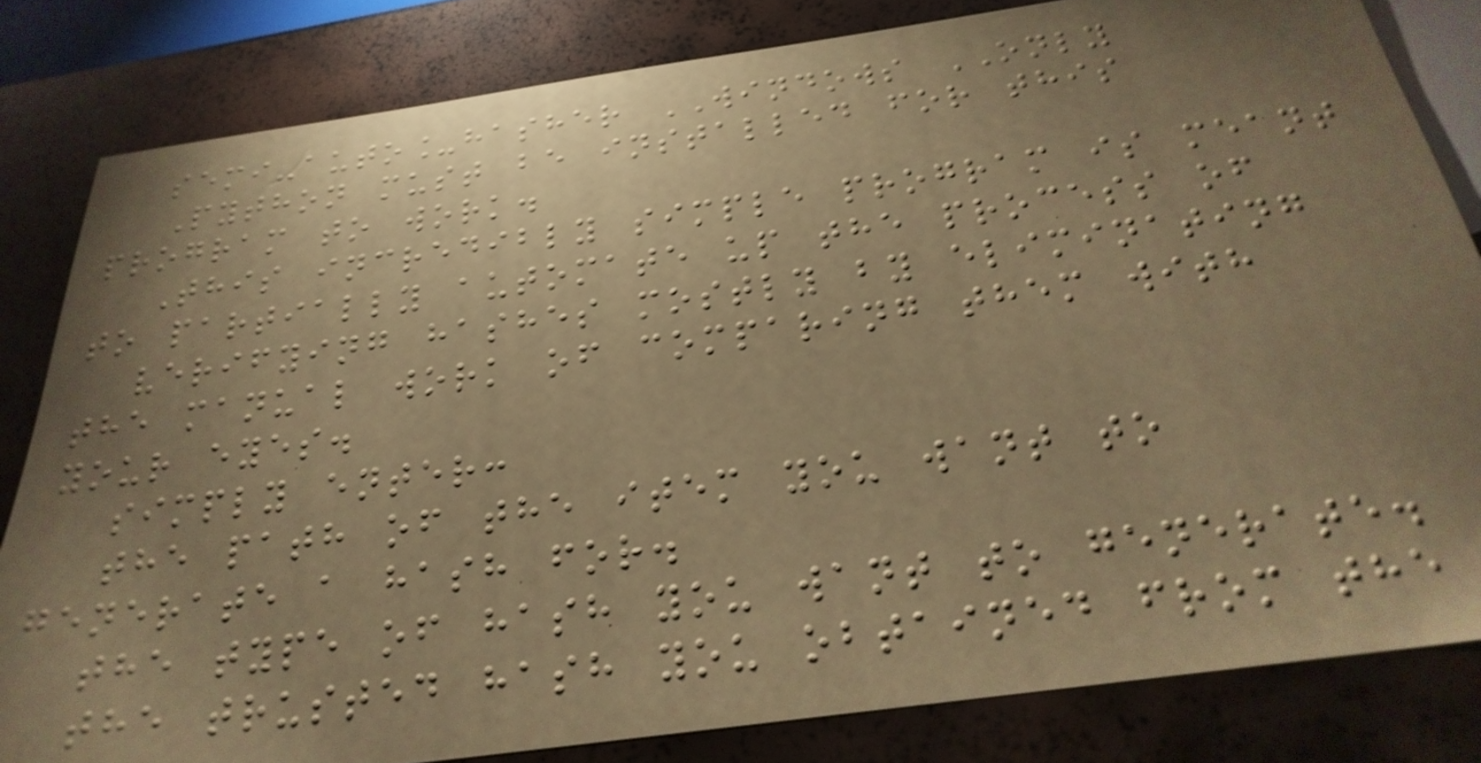semi-auto_hasher WINDOWS ONLY
Python must be installed for this
program to work.
This incredibly simple program is meant
to partially automate up the process of
verifying hashes mostly by eliminating
the manual work of comparing them with
your eyes.
simply enter:
the path of the item you want to
generate a hash for.
the type of hash you want to generate.
the trusted hash you obtained from the
